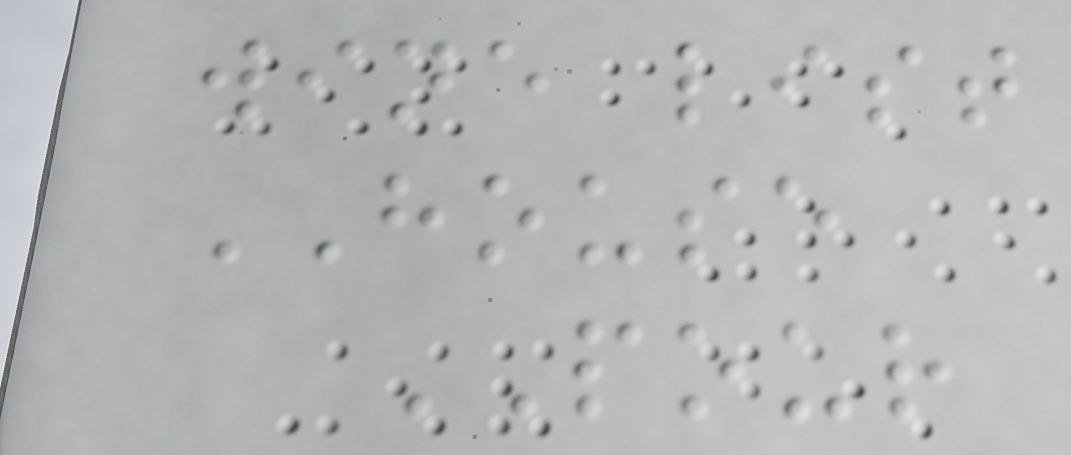wine list
HOUSE
POUR
